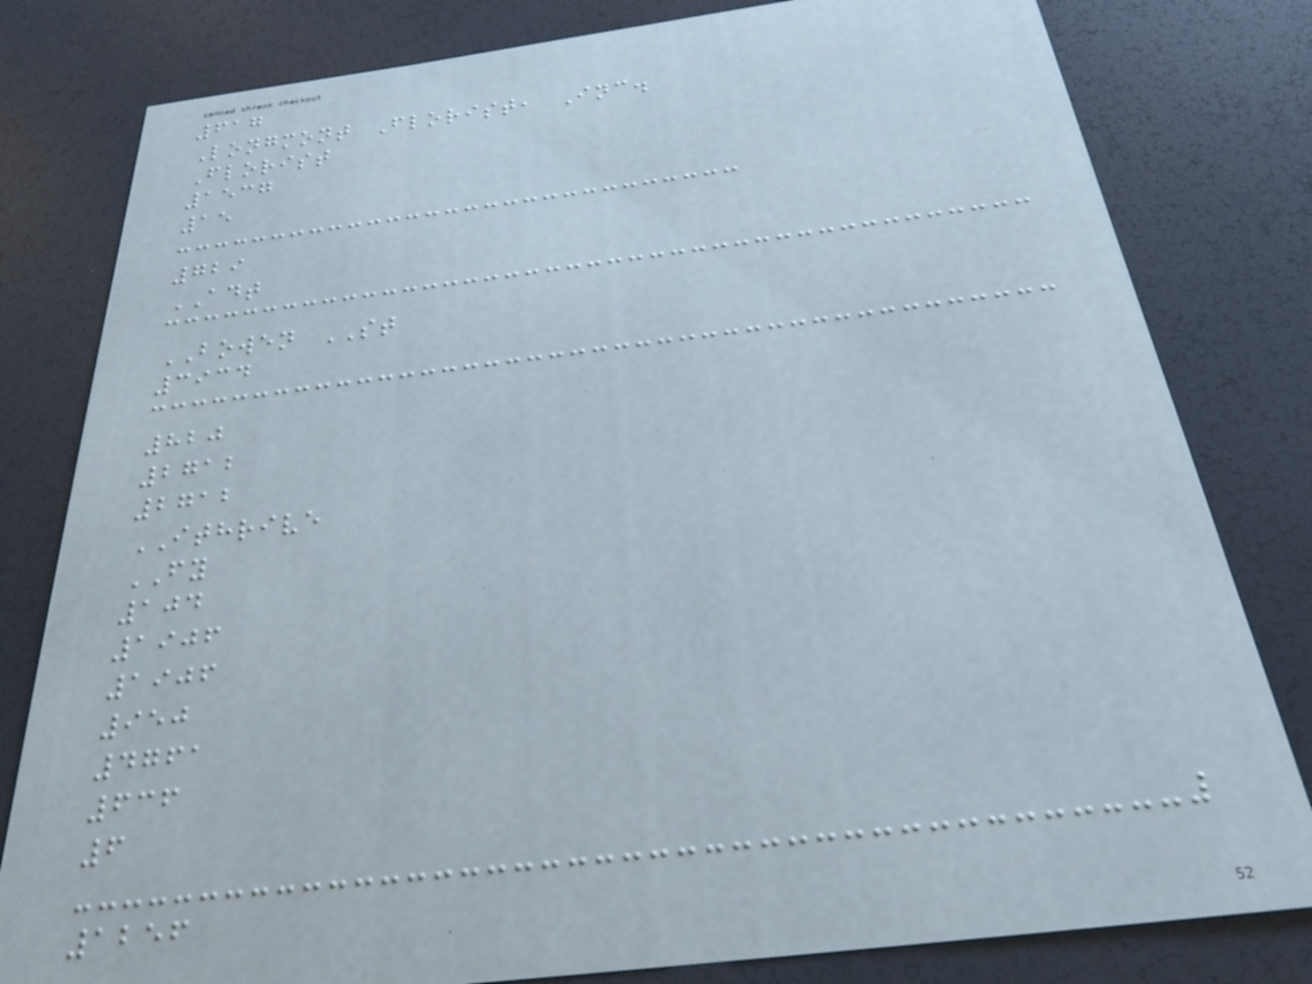617
Longmont Florist, Inc.
Florist
1537
15
729
ADT
BOWEN ST
3934
820
2712
2712
ITHRIVE
FY
104
1906
1906
950
4761
636
6
1256
